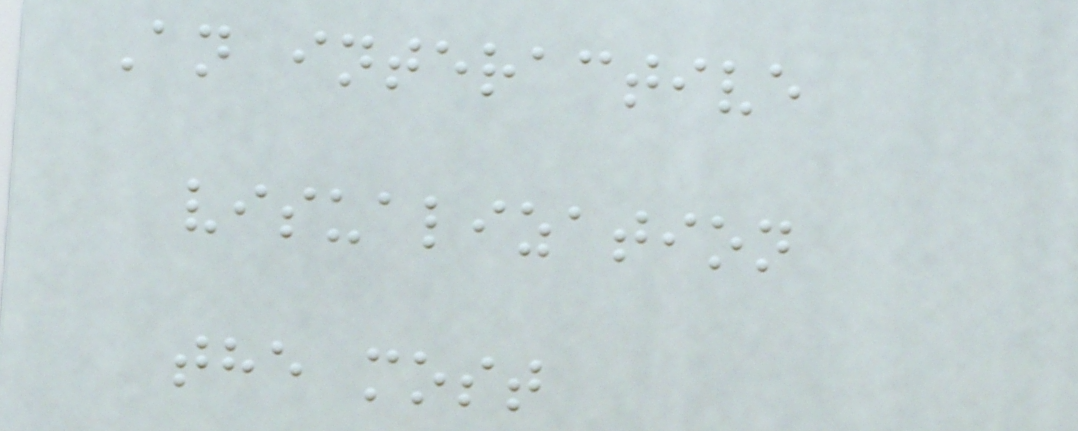An interactive
visualization
the most
